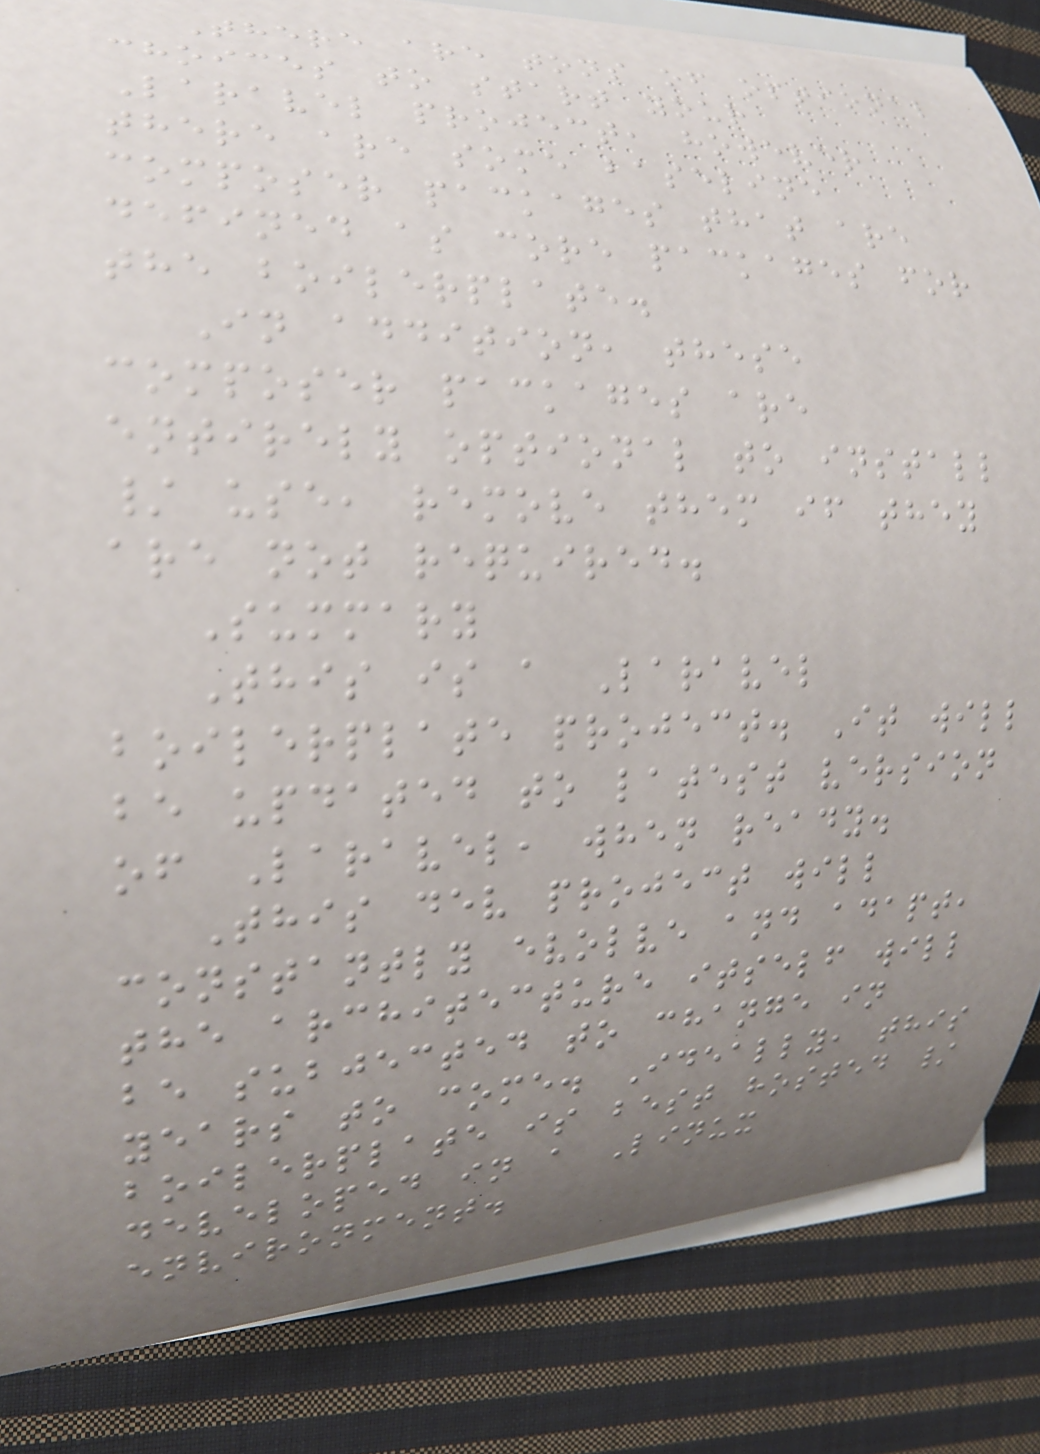There are tons of optional
choices to start your
Laravel project, however
there are some baseline
composer packages that are
defined as core packages for
the boilerplate.
In addition, these
composer packages are
entirely optional to install
/ use, remove them if they
are not required.
Summary
This is a Laravel
boilerplate project. It will
be updated to latest version
of Laravel, when ready.
This dev project will
constantly evolve and adapt,
the architecture itself will
be subjected to change in
years to come. Ideally, this
boilerplate is best hosted /
developed in a Linux
environment.
